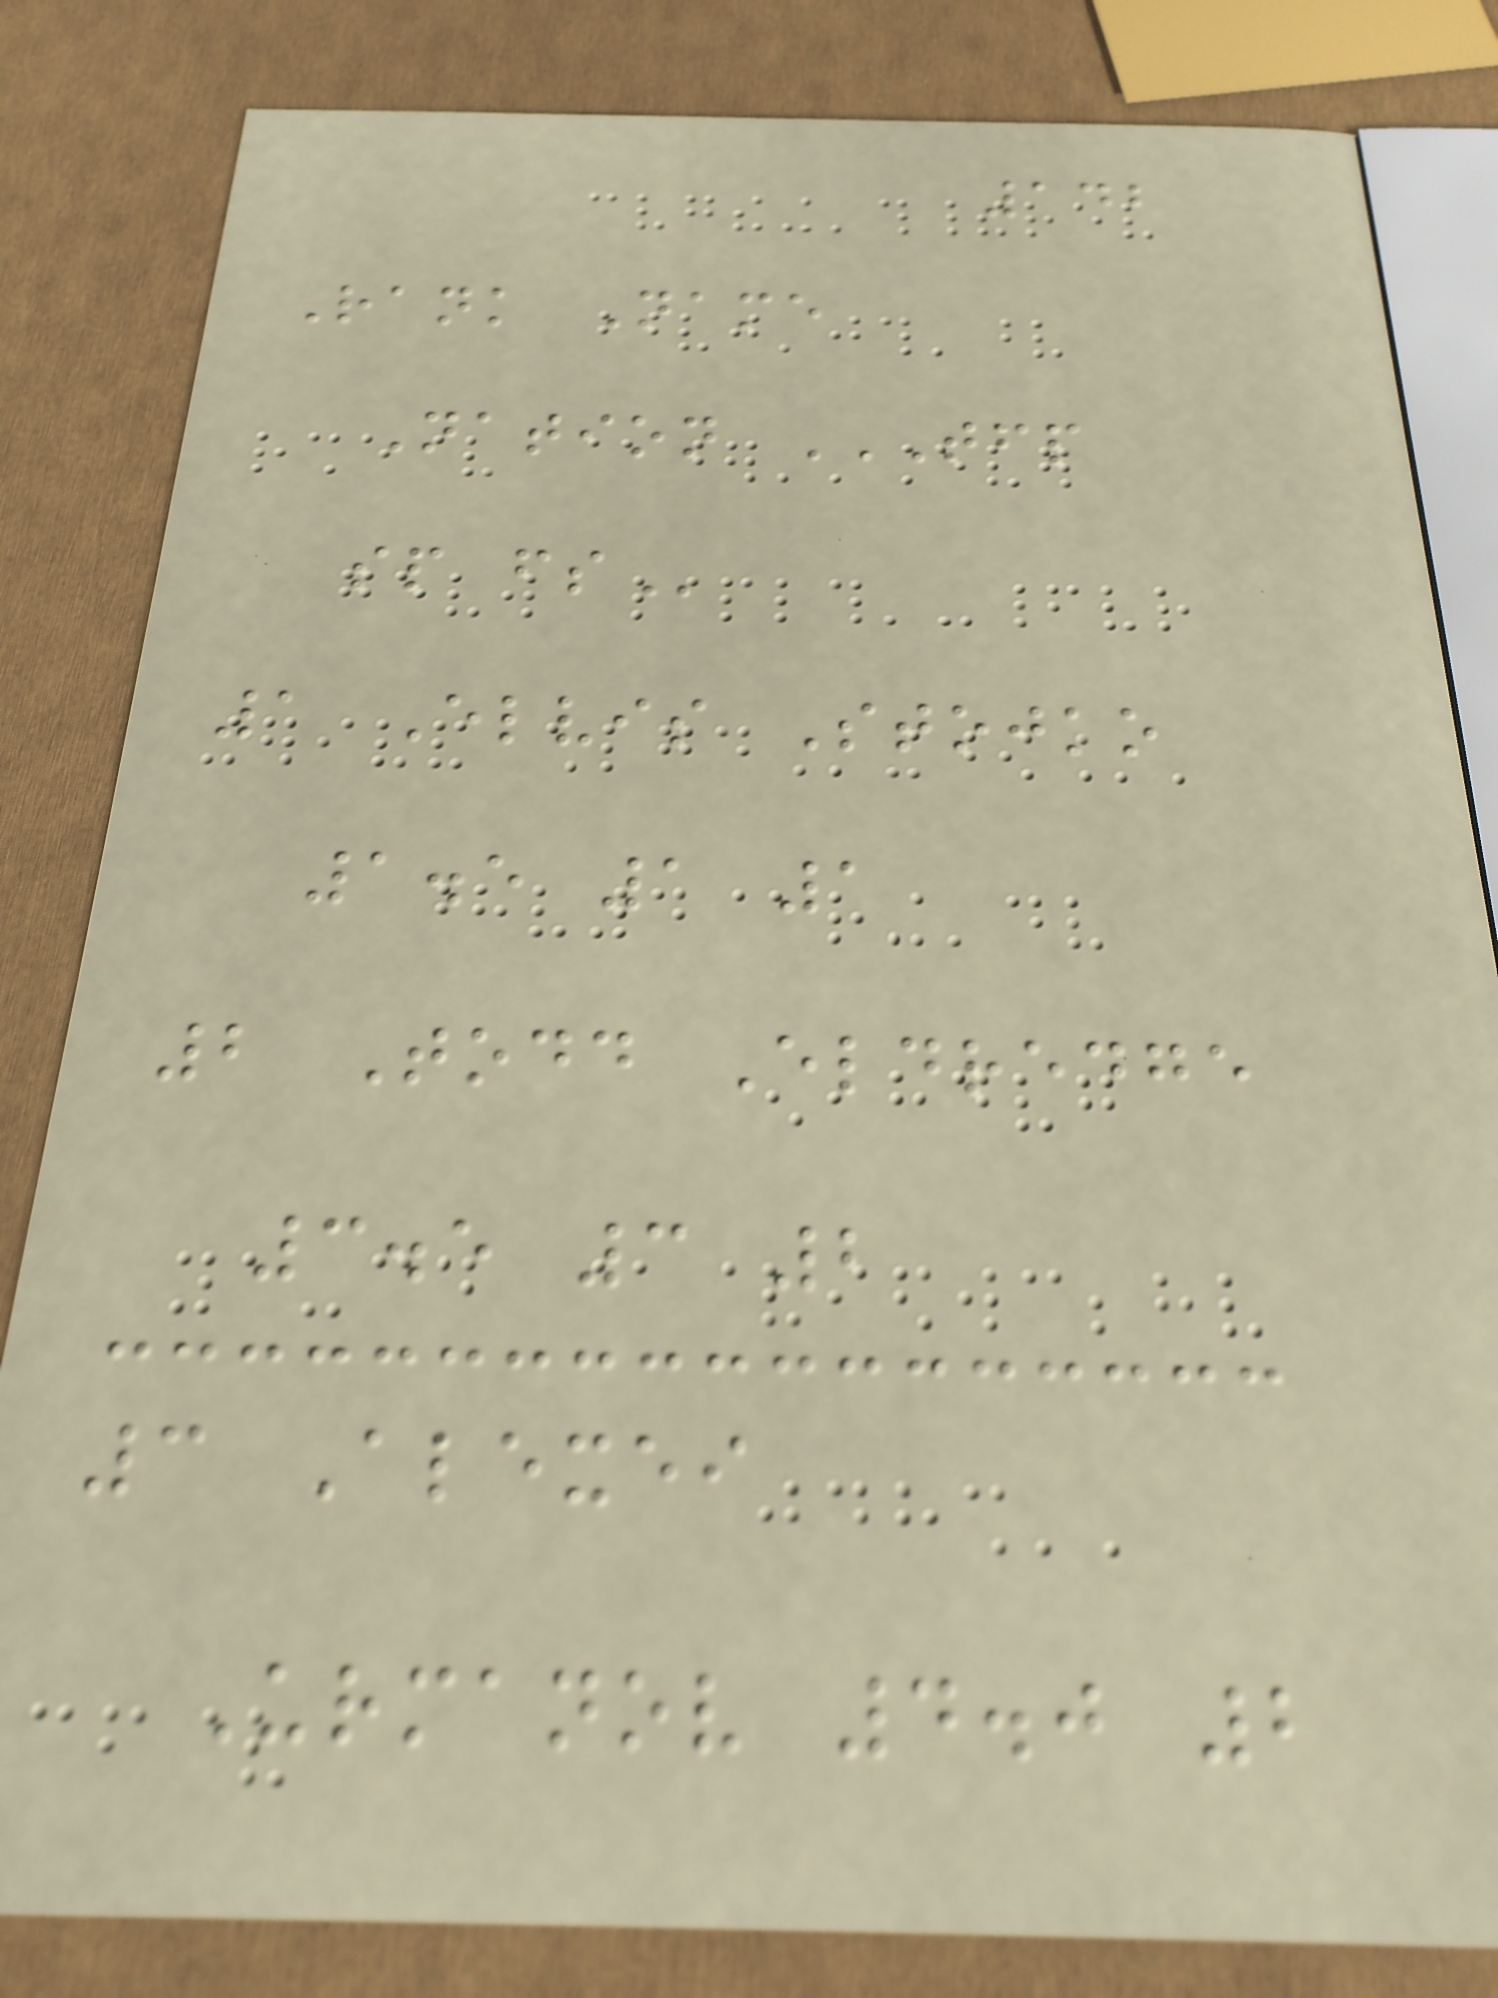142
Rank Name
Nation TFP
SP FS
1 Elvis Stojko
1.5 1 1
2 Todd Eldredge
3.5 3 2
3 Alexei
Urmanov 4.0 2
